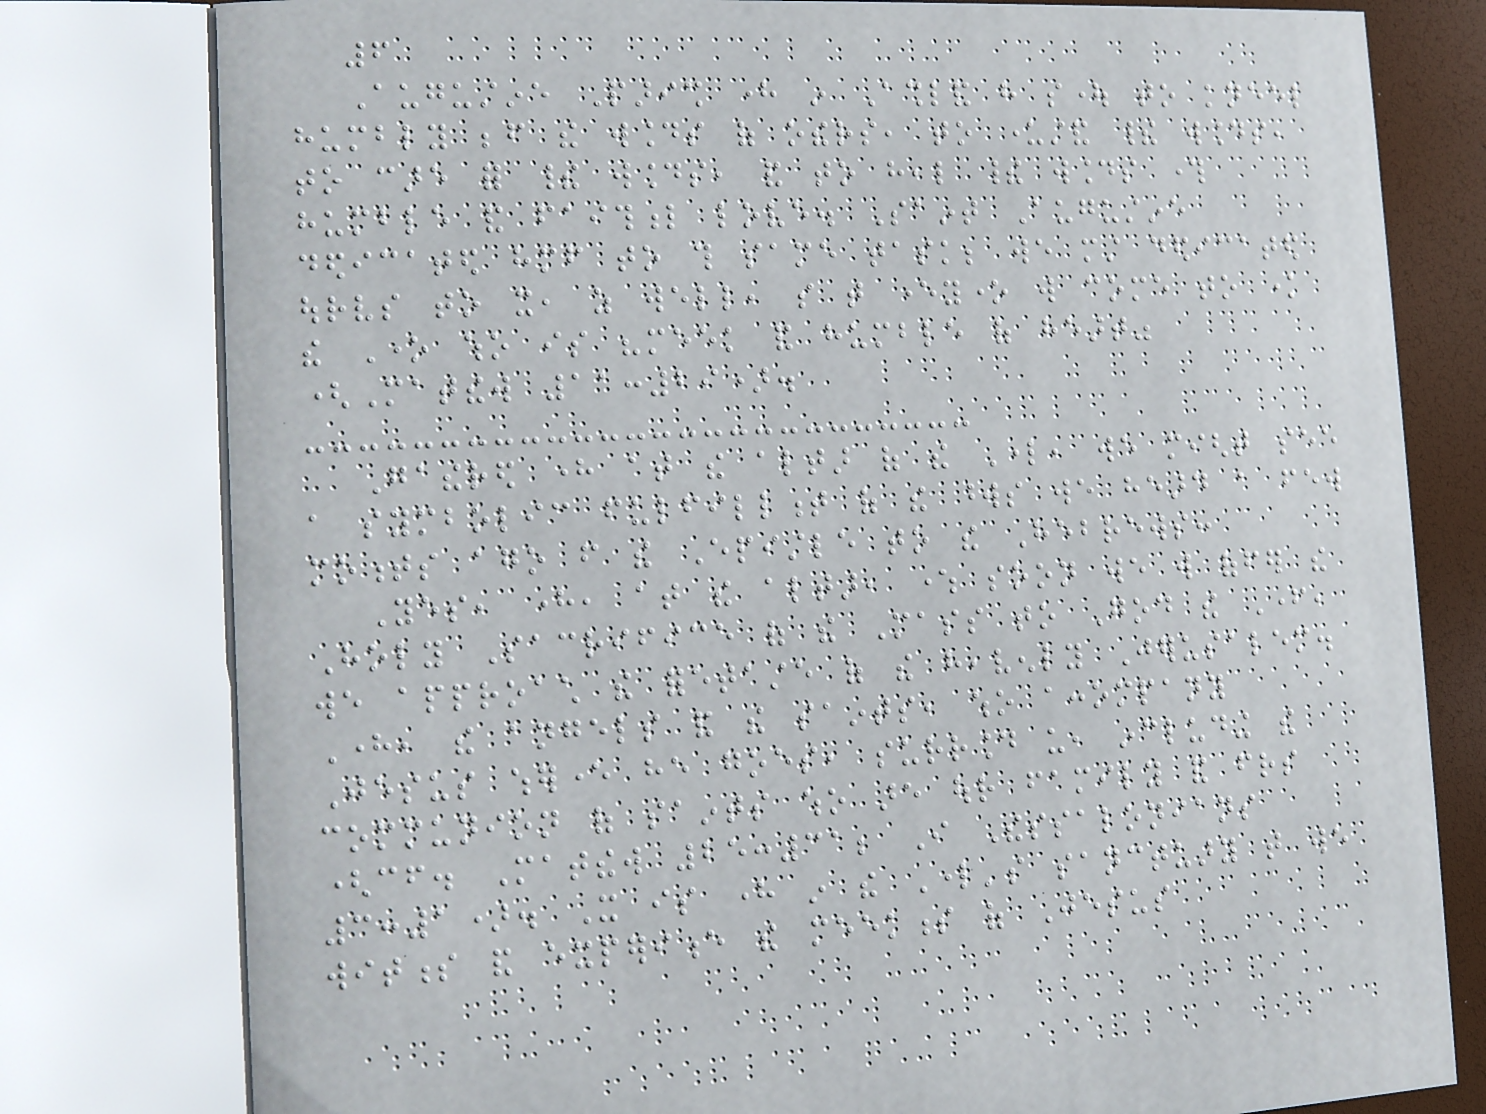6
Augustine Parish here in Ashland have sought to kneel
humbly before the wounds of others, to understand their wounds,
to care for their wounds, and to heal their wounds through
humble and faithful love. Saint Augustine
dedicated himself to this same task; we must dedicated
ourselves to it, as well, so that everyone will come to know
the One who is "meek and humble of heart"
(Matthew 11:29).
Gathered here at the altar of the Lord, we might see
a symbolic fulfillment of the words we heard a few
moments ago from the Epistle to the Hebrews:
Yes, here, at the altar, where soon we will offer the
Holy Sacrifice of the Mass to God the Father,
we approach the foretaste of the heavenly Jerusalem.
Here, the angels and the saints, who accompany
Jesus wherever he goes, surround us, including the
communion of saints who are our family and friends
(cf. Matthew 25:31; I Thessalonians
3:1). It is here in the Lord's sanctuary that we
witness and experience the meekness of Jesus
